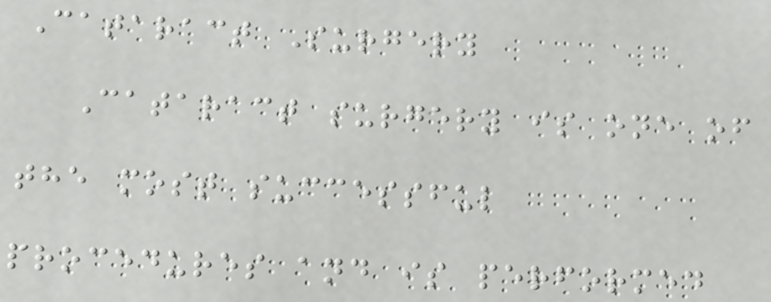Cataract Surgery
Cataract surgery is one of
the most successful
procedures and is performed
